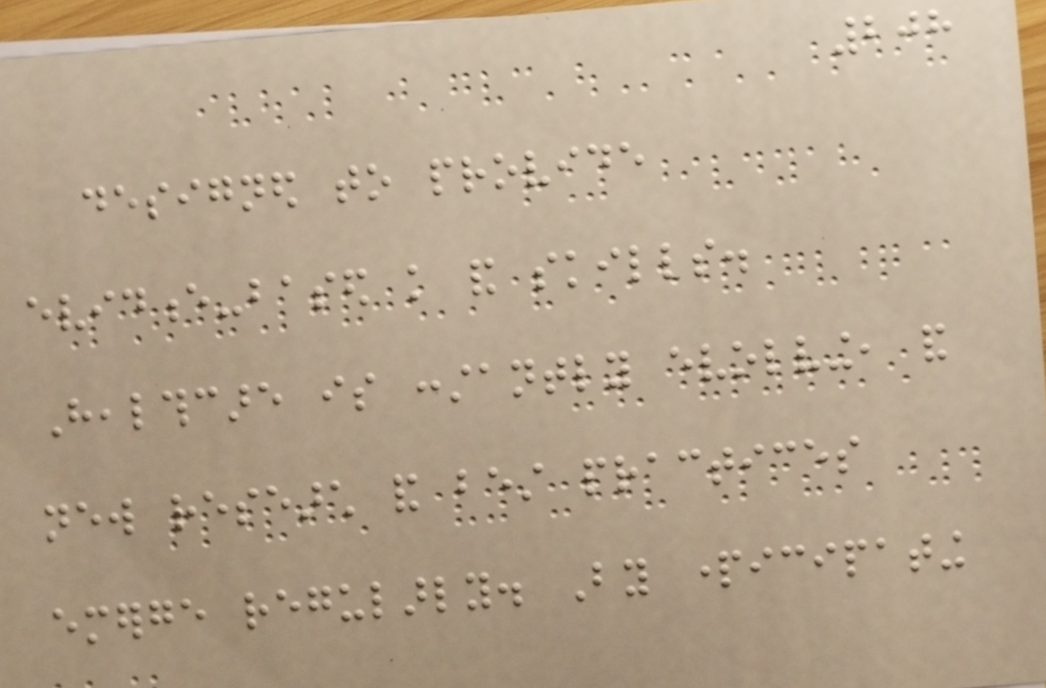208
designed to provide
evidence-based knowledge and skills.
Healthcare is constantly evolving, and
new research and best practices
emerge regularly. By participating
